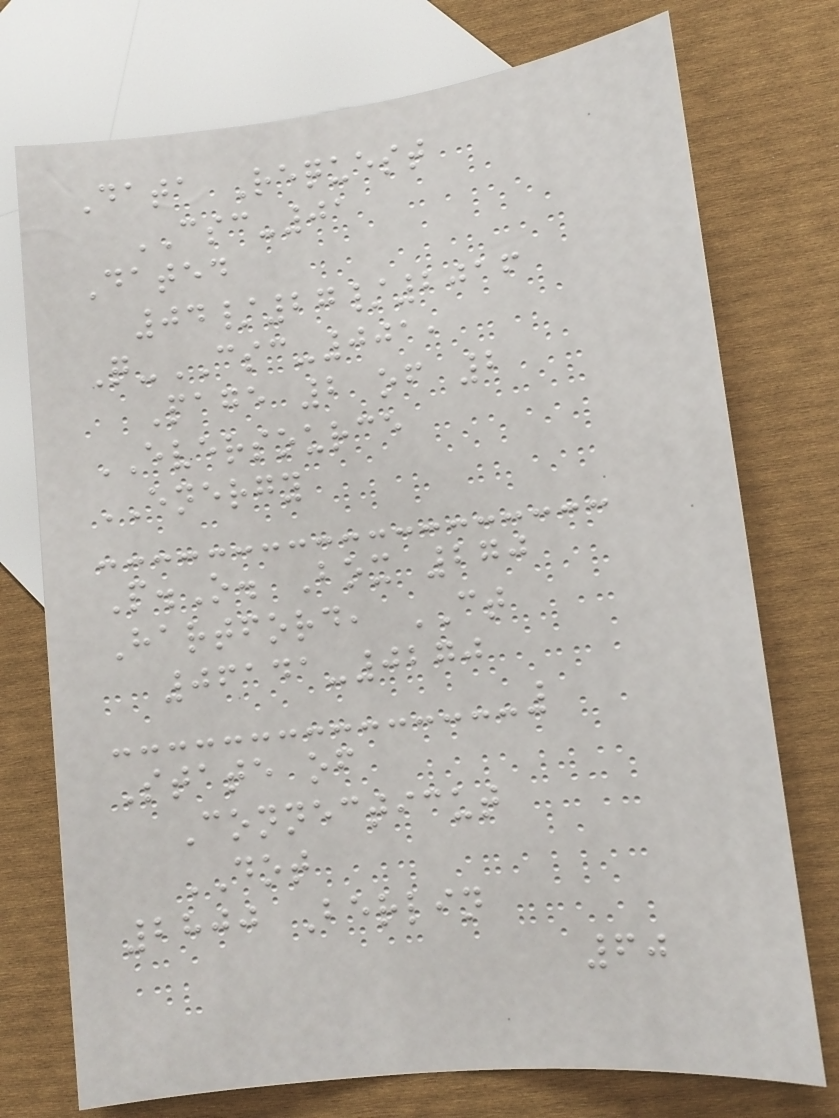Data Request
CSC-01
Dated
04/27/2016
Q-CSC-001,
Page 2 of 2
EVERSOURCE
ENERGY
P.O. Box 270
Hartford, CT
06141-0270
State of
Connecticut
DOT
2800 Berlin
60
